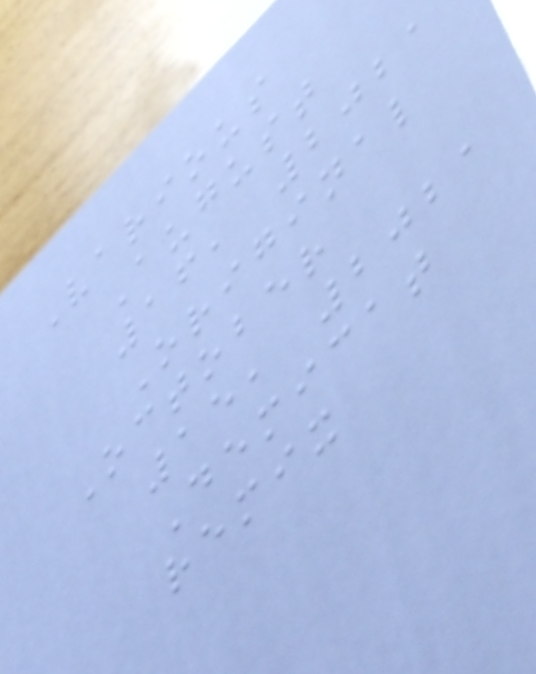Various
August
16, 2021
Original
October
15, 2021
Demicat
remix
